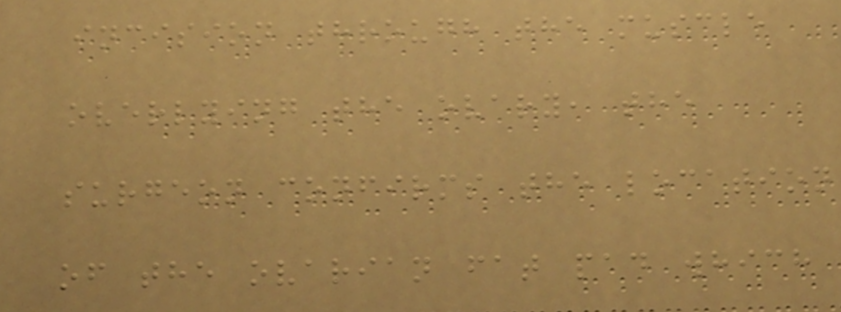incision through the muscle
overlying the ovary, the
surgeon confirms the location
of the ovarian fat pad which
